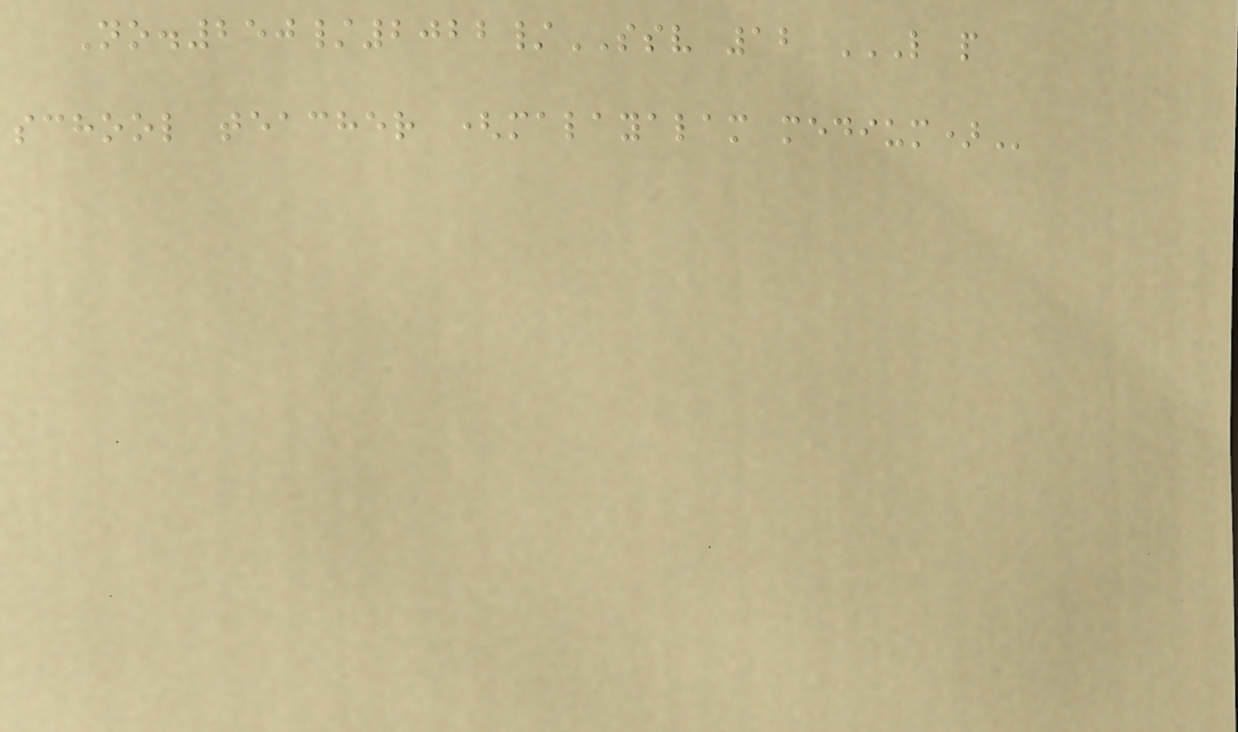No.250/2022/SSV 12 L P
SCHOOL TEACHER (MALAYALAM MEDIUM)
